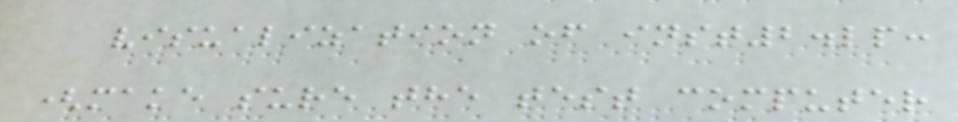visualization of inst2.lp:
(make sure the test computer
